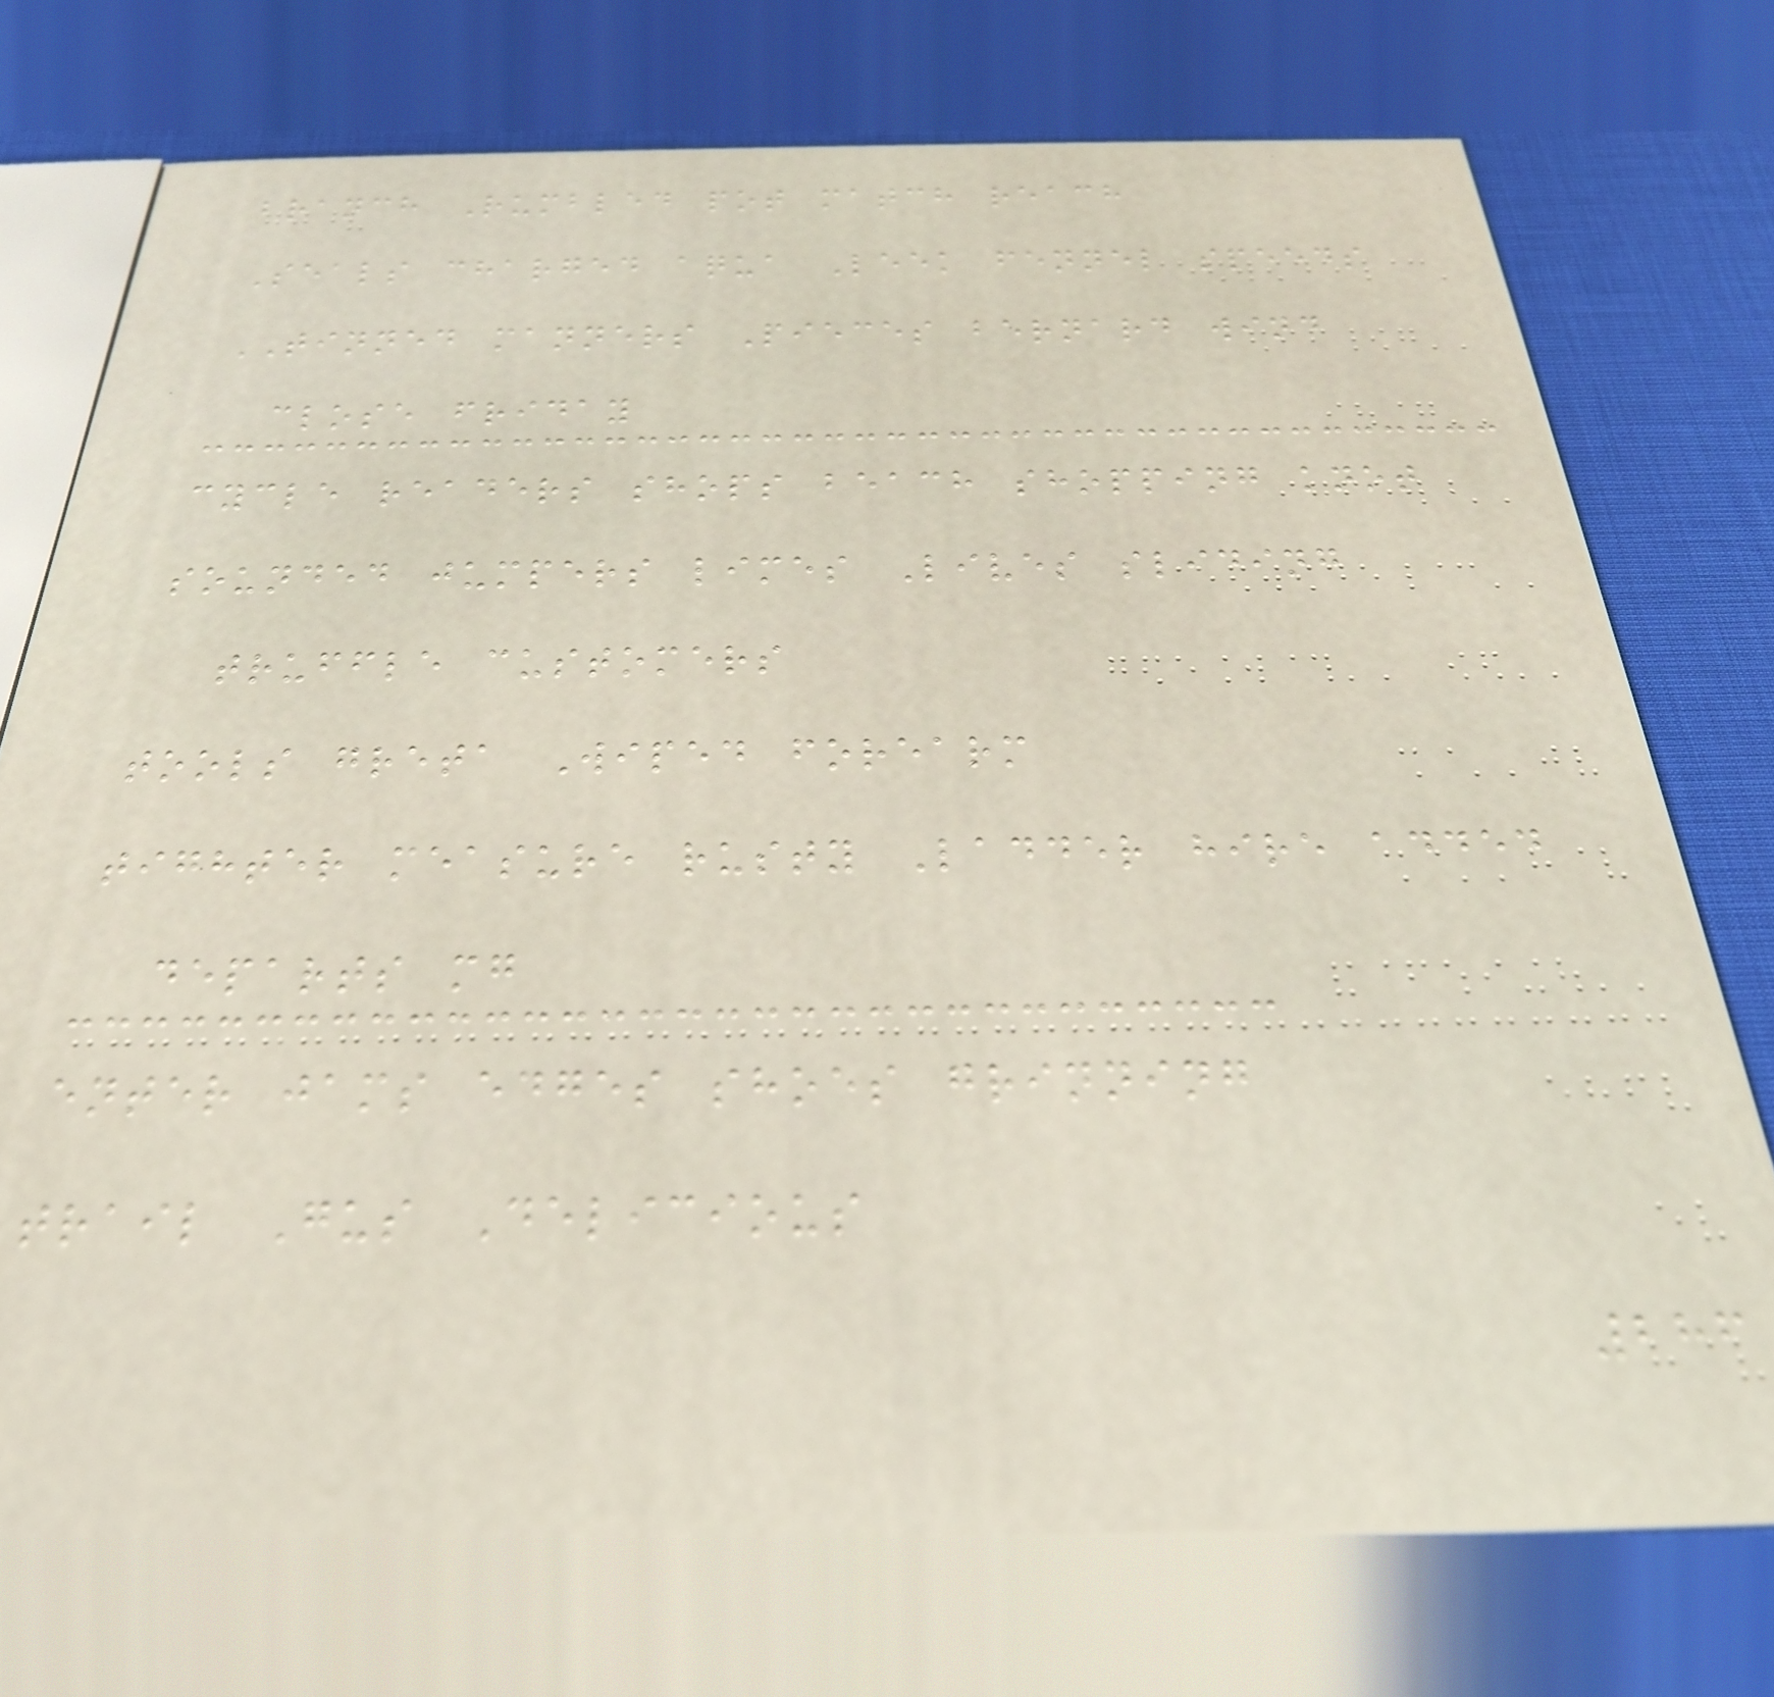branch Rumbled pot match reach
Seals charged aqua Leek fennel speeds
TINNED manners Pieces bernard wind
close friday
cycle readers shops beach shopping knot
sounded jumpers limes Lives sliding
truffle customers
tools greta Wiped forearm
tighter measure rusty Ladder hire added
departs mg
enter jams edges shoes grinning
trail Gus Delicious
286
